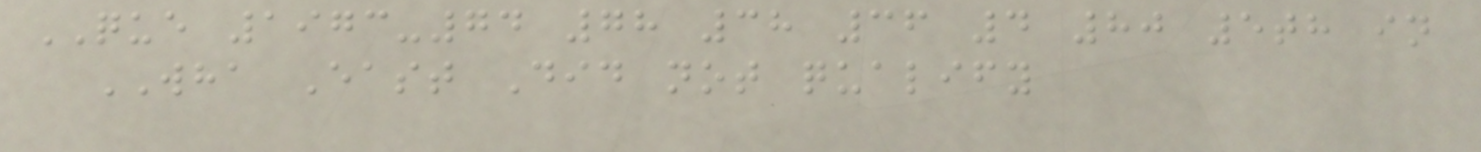QUE 1973-74 78 38 36 4 80 5th in
WHA East Did not qualify
